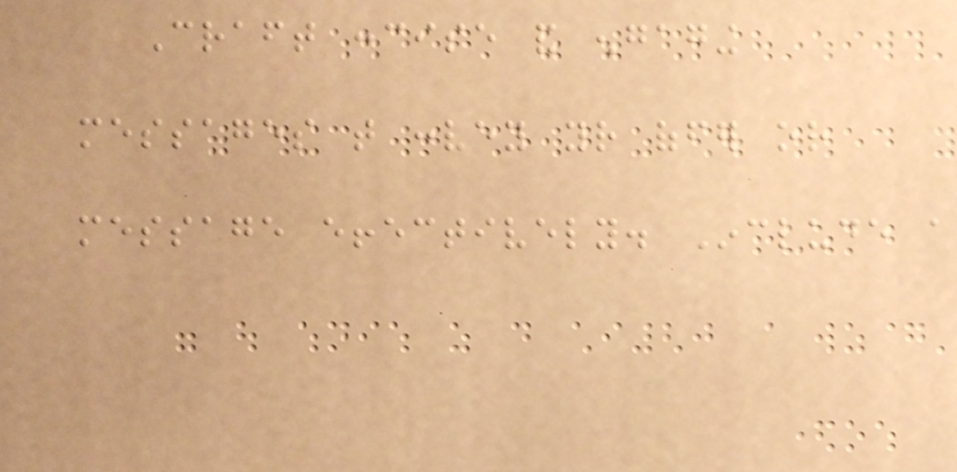Craft concise and engaging
messages that convey your offer or
message effectively. Include a
